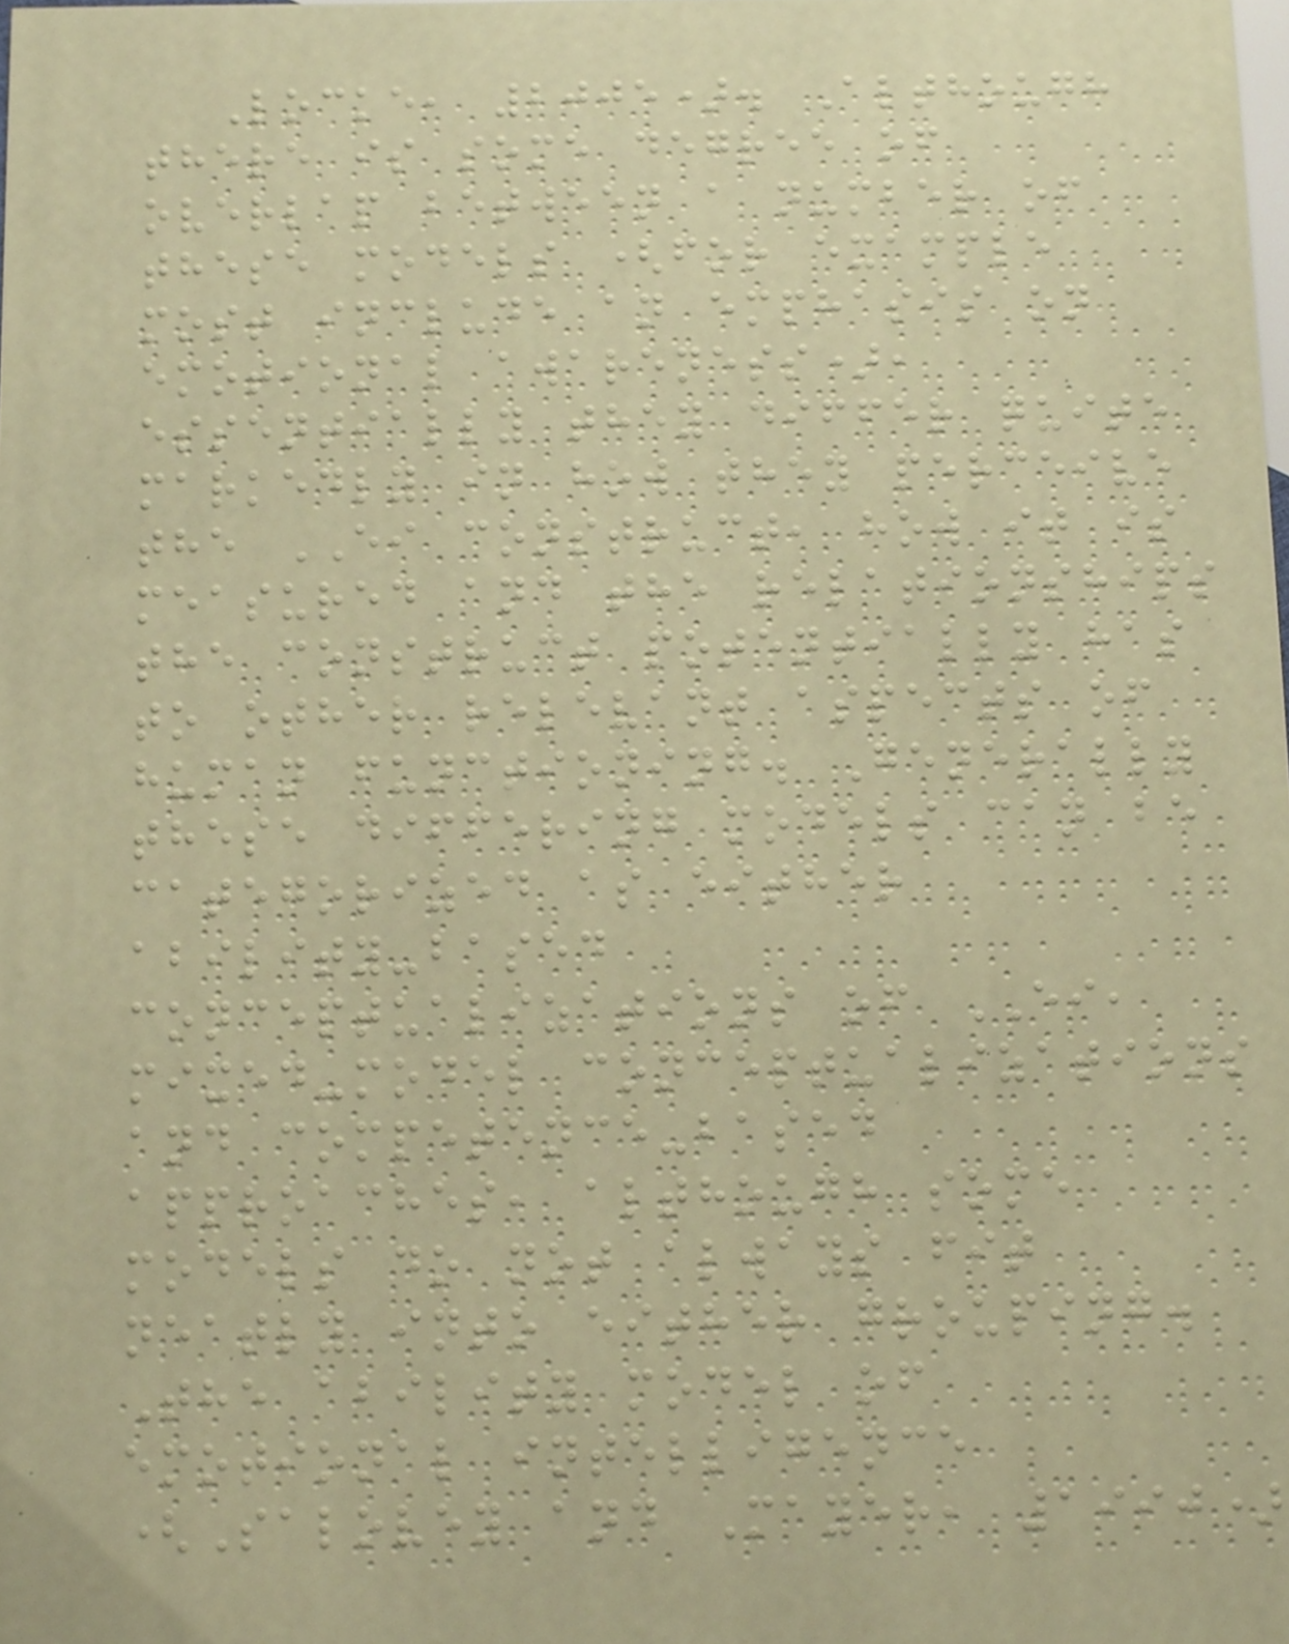Locke, 2005). Although
there is some degree of
overlap between a number of
these models (for example
most include an emphasis on
emotional awareness),
essentially they differ quite
markedly in how they perceive
the EI construct, how it is
measured and the relationships
the construct potentially has
to other relevant aspects of
human functioning. Generally
these differing models can be
categorized as either
ability-based
conceptualizations of EI,
mixed-model conceptualizations
and competence-based
approaches, although some
models do not always fit
neatly into either grouping.
The ability model of
emotional intelligence
(Salovey and Mayer, 1990)
